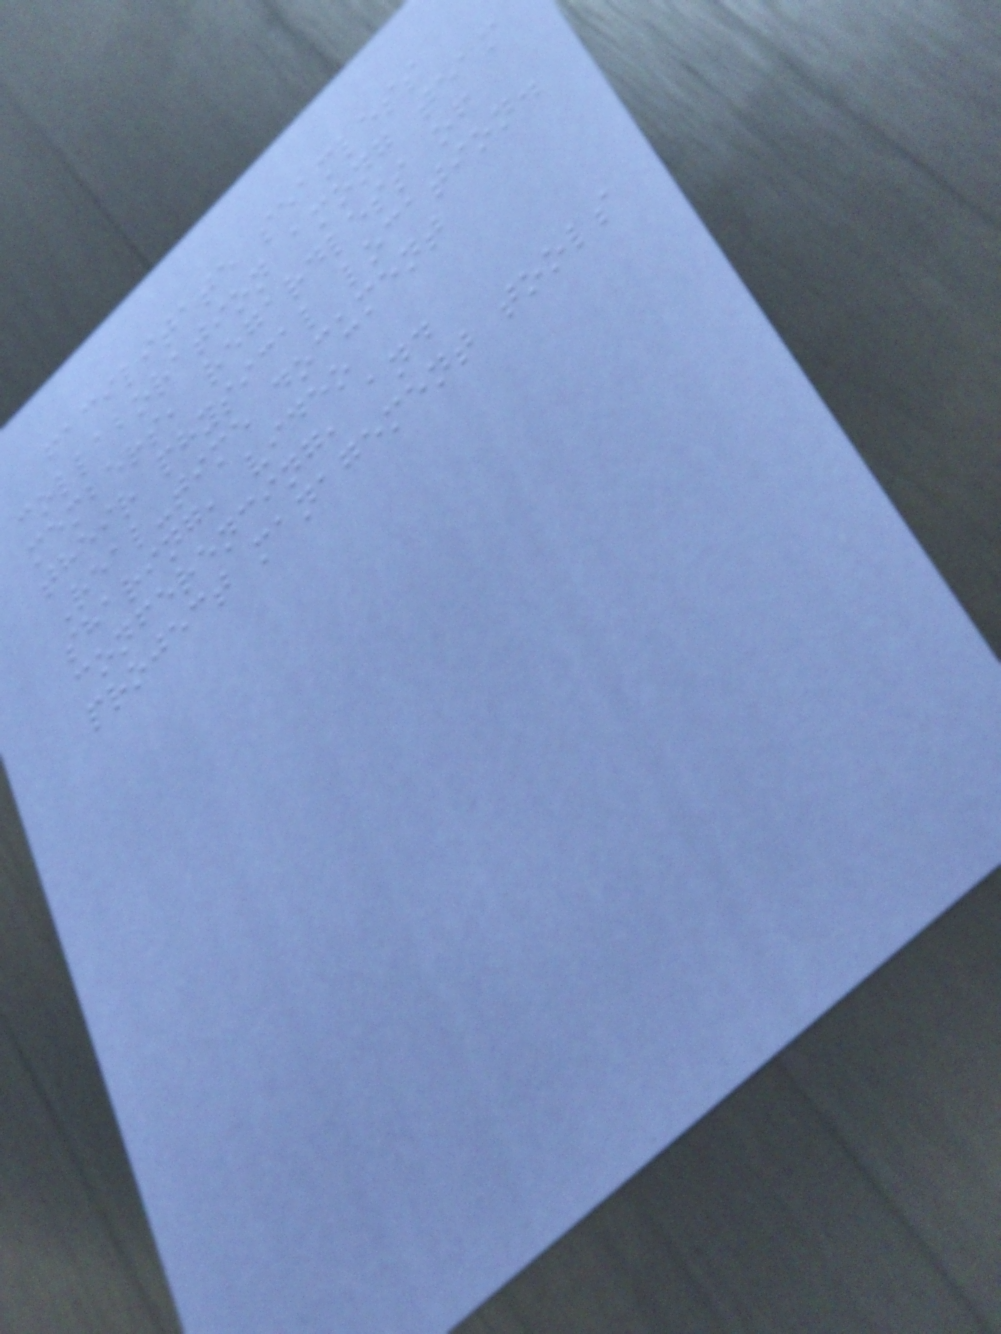facilitate seamless
collaboration among team
members, regardless of
their physical location.
Real-time document
sharing, video
conferencing, and
project management tools
